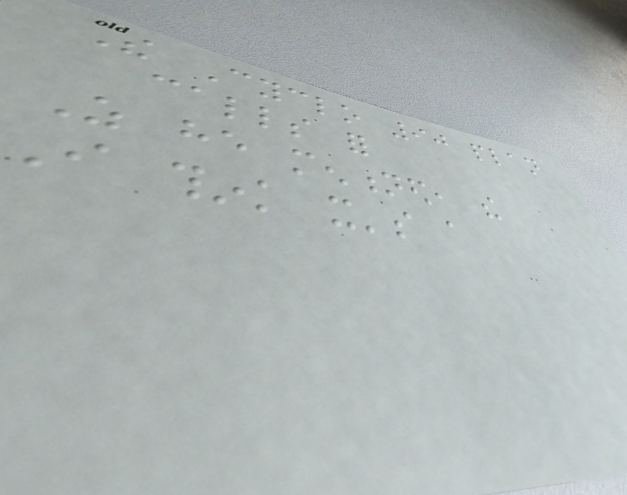The Cyclo 90 plan
calls for
As he mentioned, the
I think it's a
